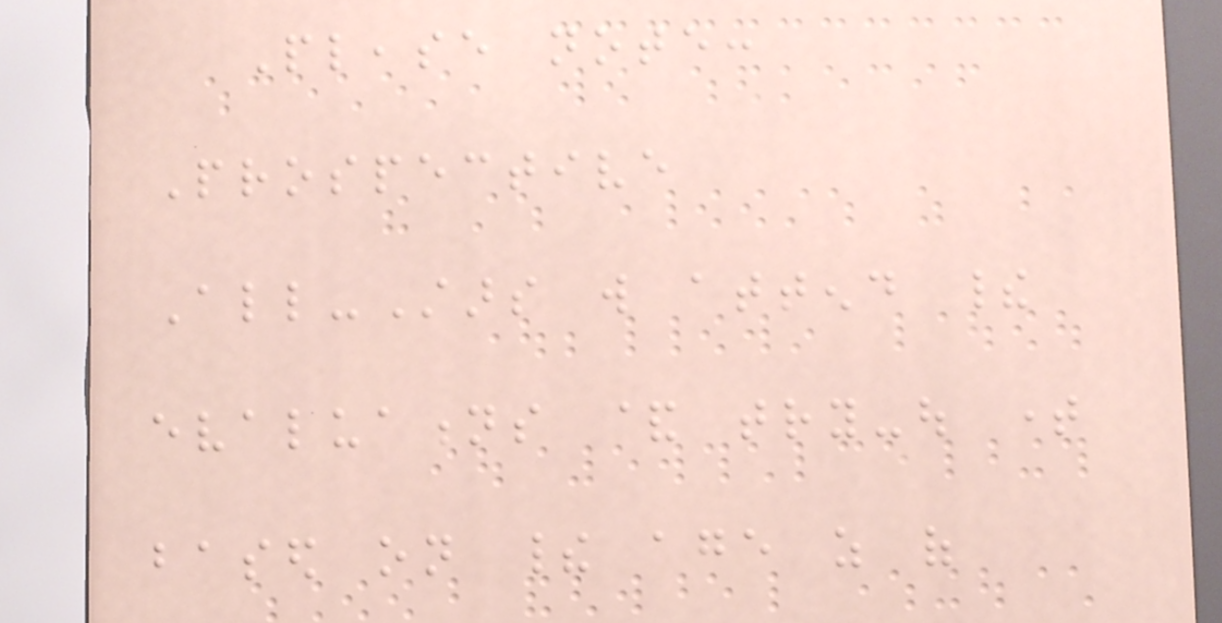Please note:
Prospective
All-Stars will attend their
evaluations & try-out time
based on their age as of
